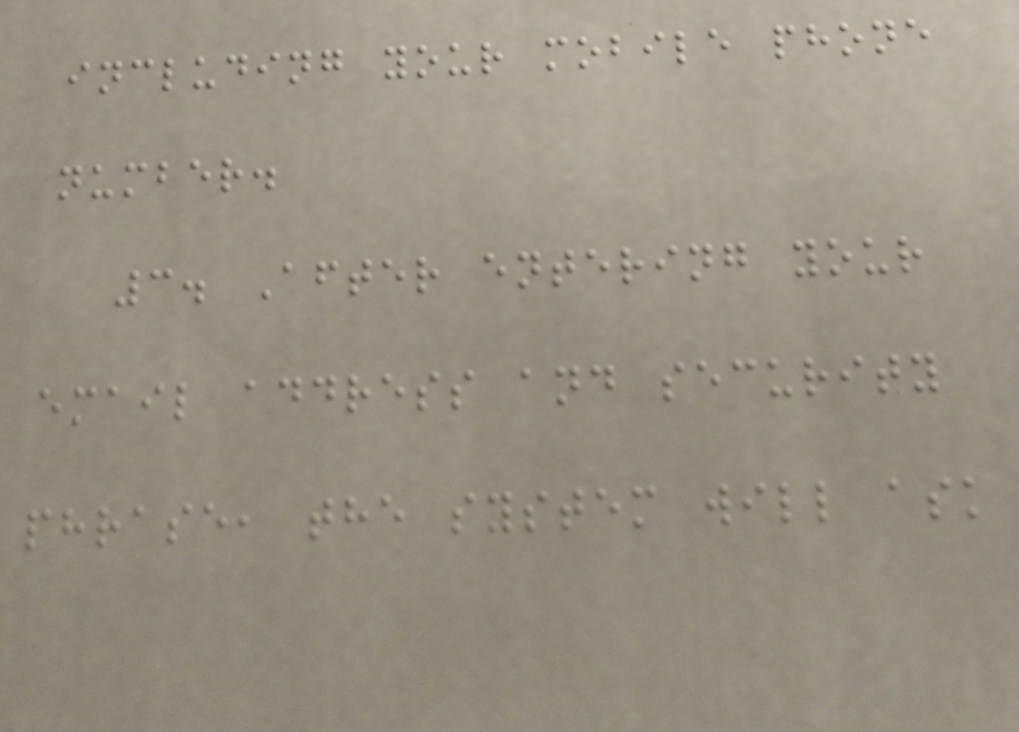including your mobile phone
number.
3. After entering your
email address and security
phrase, the system will ask
